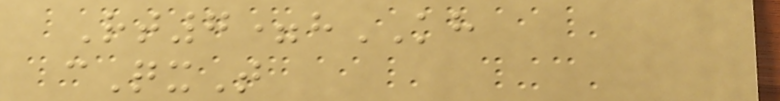Rt7=hKH
cQxT
